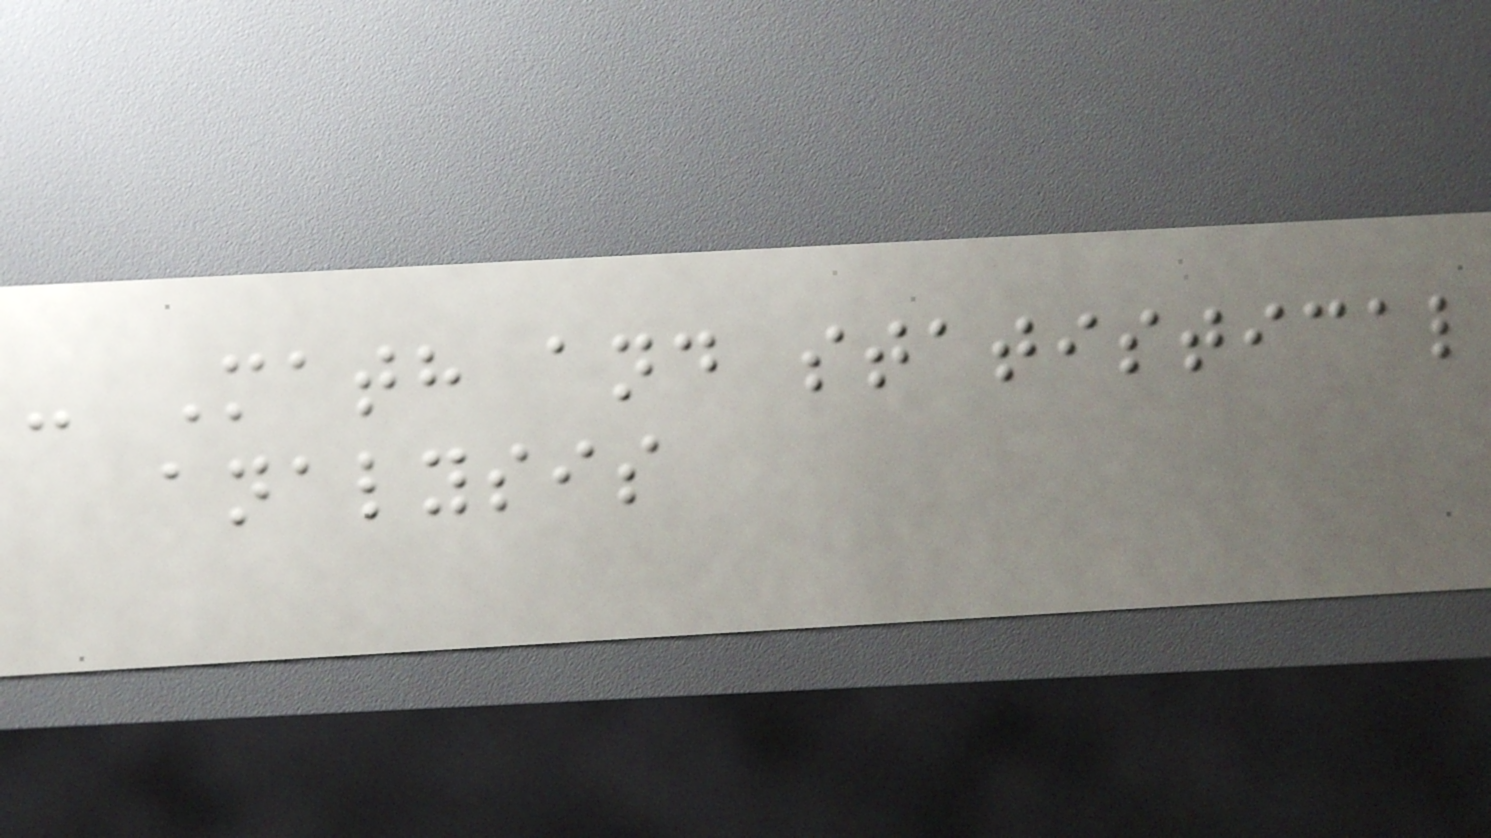- Math and statistical
analysis
